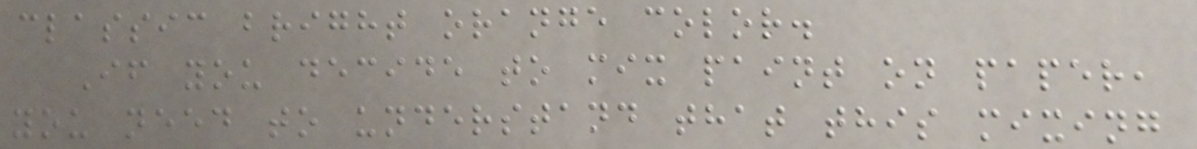classic bright orange color.
If you decide to mix paint on paper,
you need to understand that this mixing
